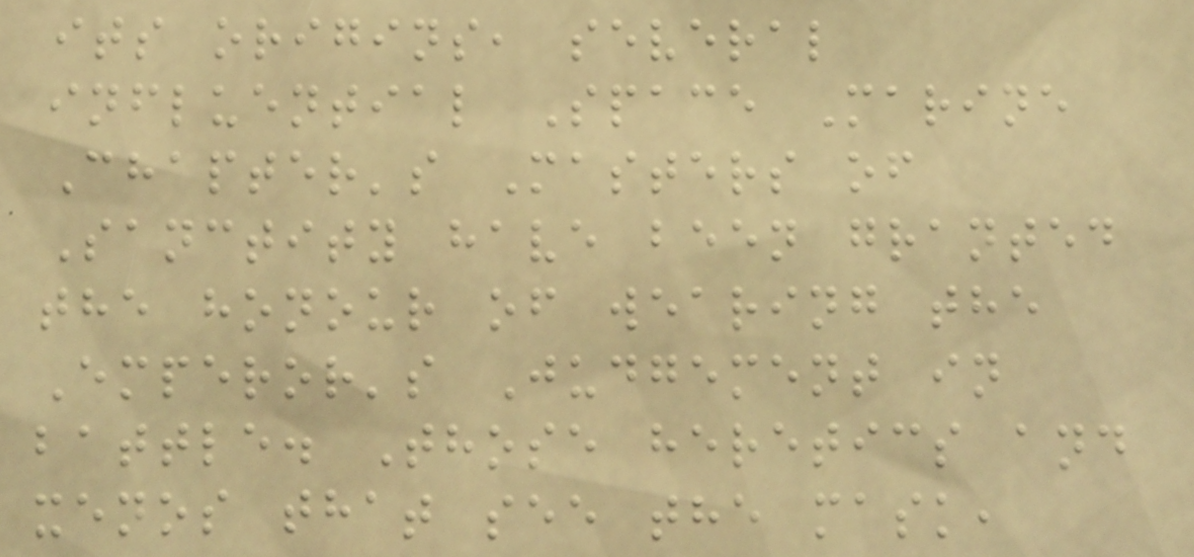its origins, several
influential Space Marine
Chapter's Masters of
Sanctity have been granted
the honour of wearing the
Emperor's Judgement in
battle. Those heretics and
xenos that see the mask,
